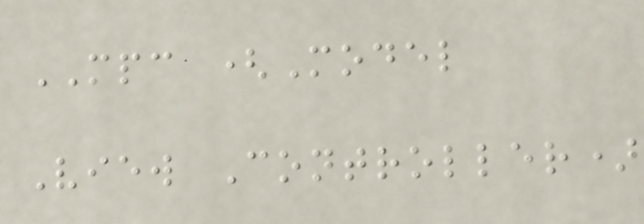MPC (Model
View Controller)
